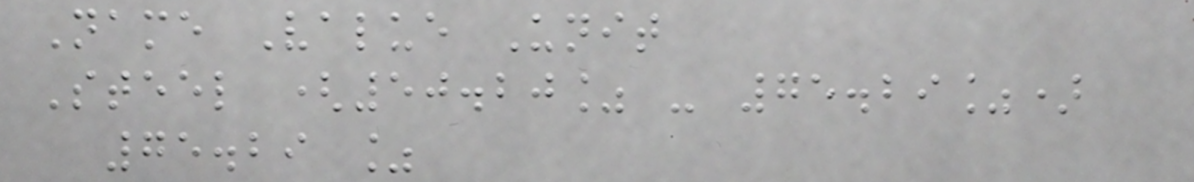Name Value Unit
Steel (50.20% - 75.29%)
75.29 %
